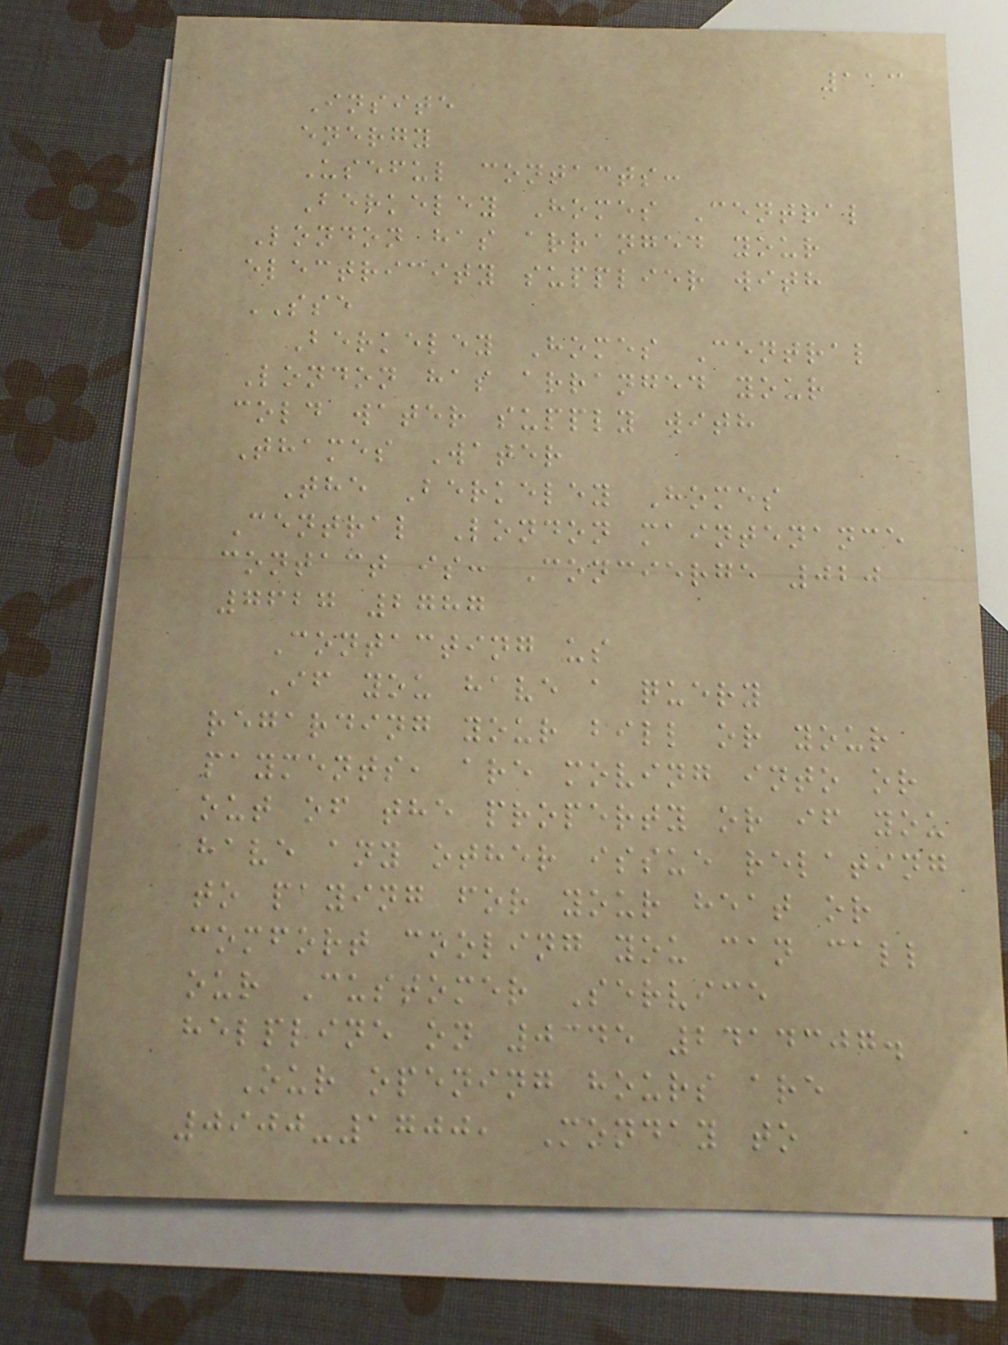113
Insite
energy
Useful contacts:
Berkeley Homes Central
London has arranged your
electricity supplier with
SSE
Berkeley Homes Central
London has arranged your
cold water supply with
Thames Water
The Berkeley Homes
Central London maintenance
contact is: Concierge 020
7627 2787
Contacting us
If you have a query
regarding your bill or your
payments, are moving into or
out of the property or if you
have any other issue relating
to paying for your heat or
comfort cooling you can call
our Customer Service
helpline on 0345 2414307.
Our opening hours are
0900-1700, Monday to
